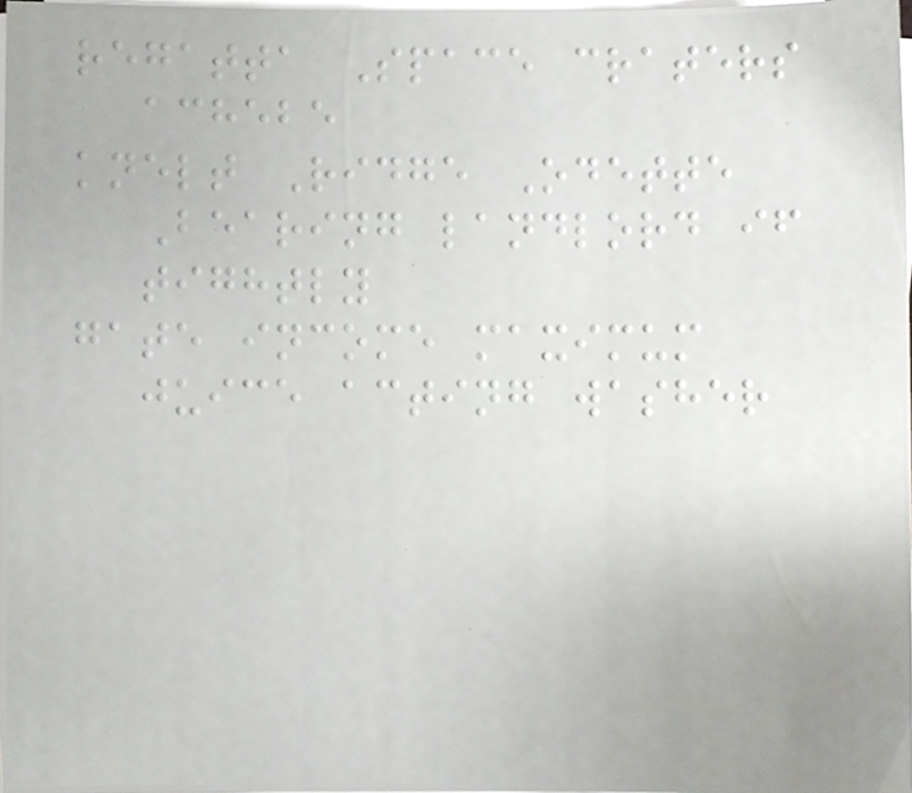regatta Space craters
achebe
knelt Ridge Odette
Bearing landlord if
tightly
gate income maximum
juice acting washer
